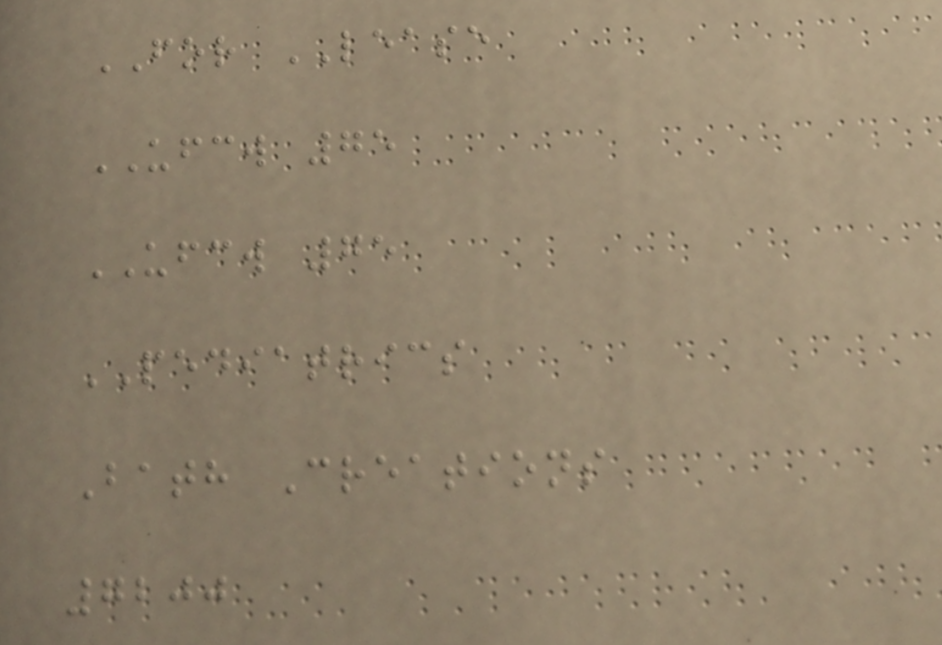FOR LEASE
UFCW 75
UFCW 75
PEDIATRICS
Bath Creations
7200
